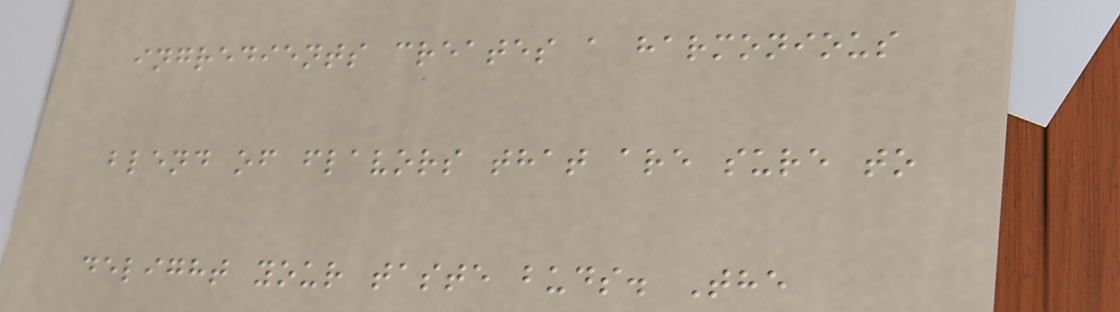ingredients creates a harmonious
blend of flavors that are sure to
delight your taste buds. The
